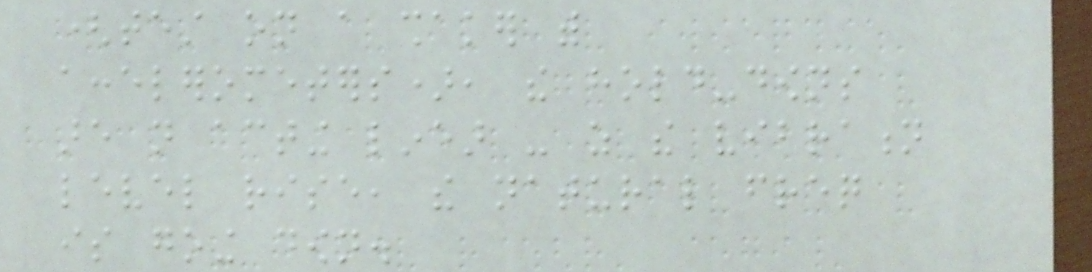(test on a shaker with
accelerometers), the hold-downs
are not acting linear - as the vibration
level rise, the natural freq
is going down.
